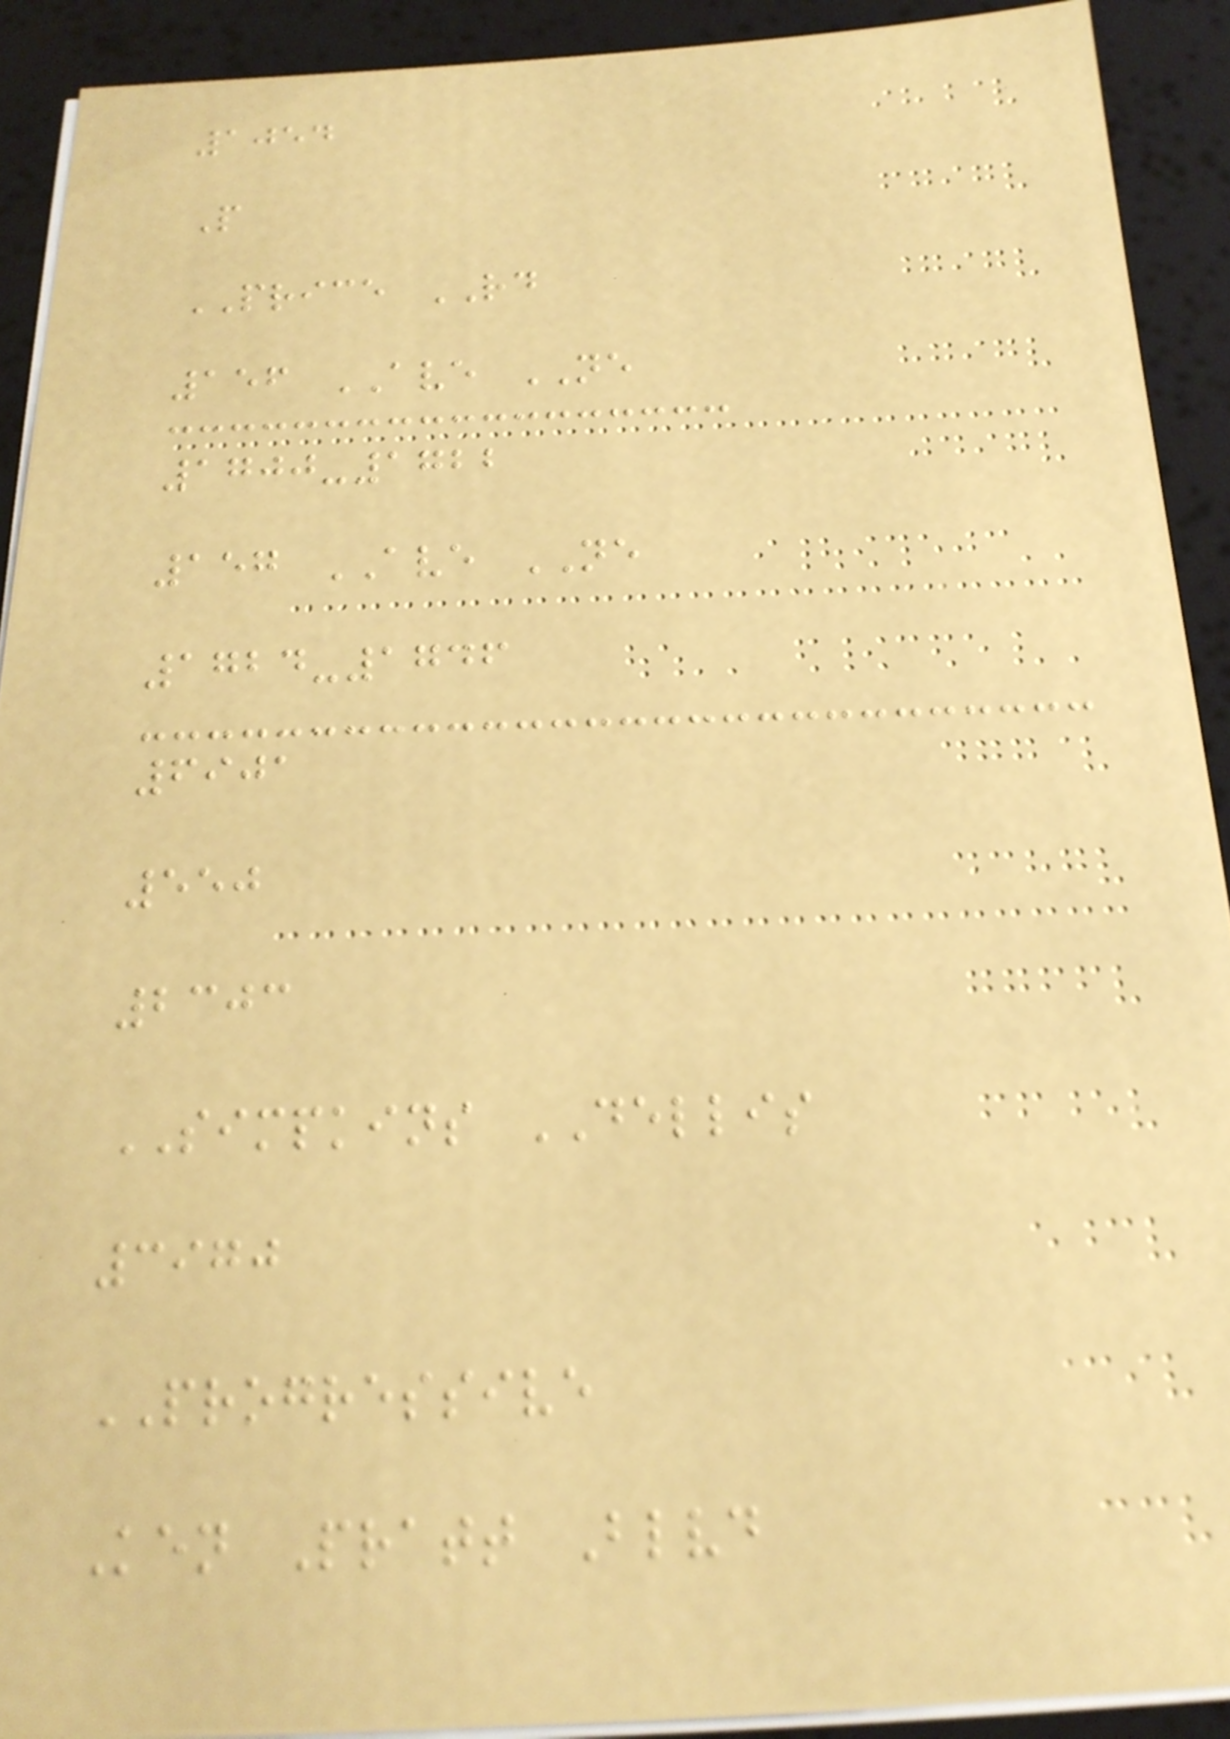1054
P
PRICE RD
156 AVE NE
1700-1722
157 AVE NE
1724-1746
6901
550
2303
SIMPKINS DELLIS
3970
PROGRESSIVE
Ken Pratt Blvd
